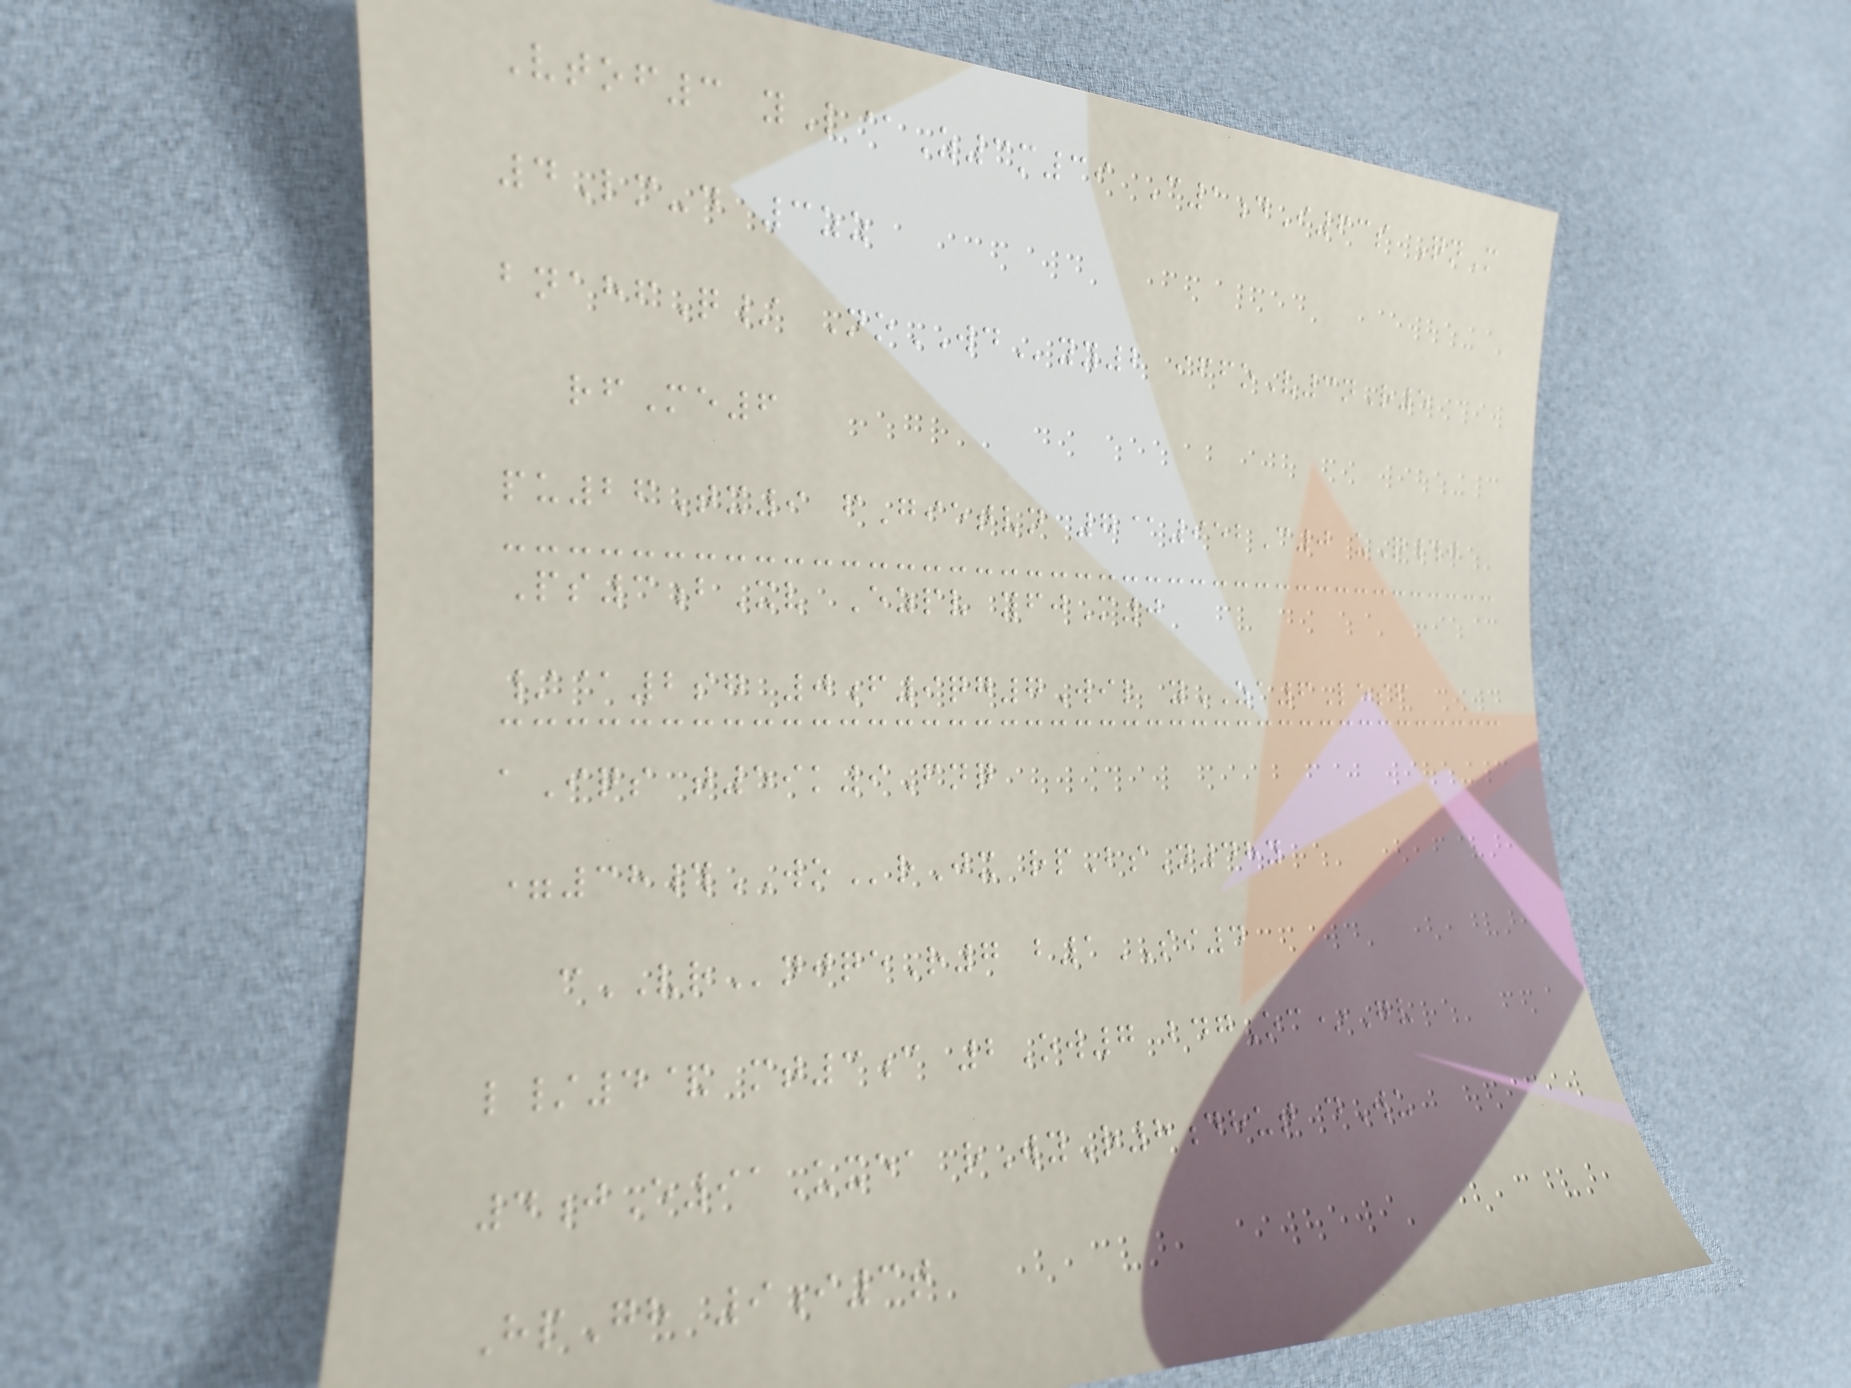Vtof3 yL@Z3m39 C1dI63s QnM
4Lm-d 3zz
bnahfQ/ NoWDyy2 iffoV3nR5
rfMe6
pu26Tx9 fGietvn 7@952C0 uQ#j
Ps3bXv Ezpv yfjM0
/@2sg 0f9qg7Wil yZA6Lesf
aIqs t59k9Fnq
=38#WOrJx rpBsN48y
cVRnjqeR7 b1SI4
l/4& mt3c 2Ow7 bdgOc*Gv
4jE91Uxea rWyR8dhut dWu
HpGh 9i3t
